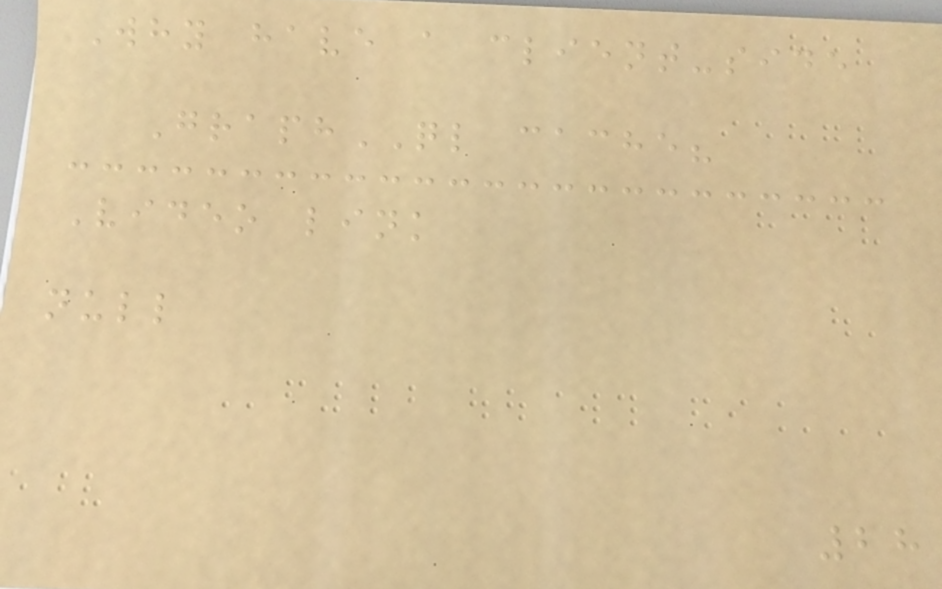Why have a client-side
GraphQL cache?
Video link
null
28
